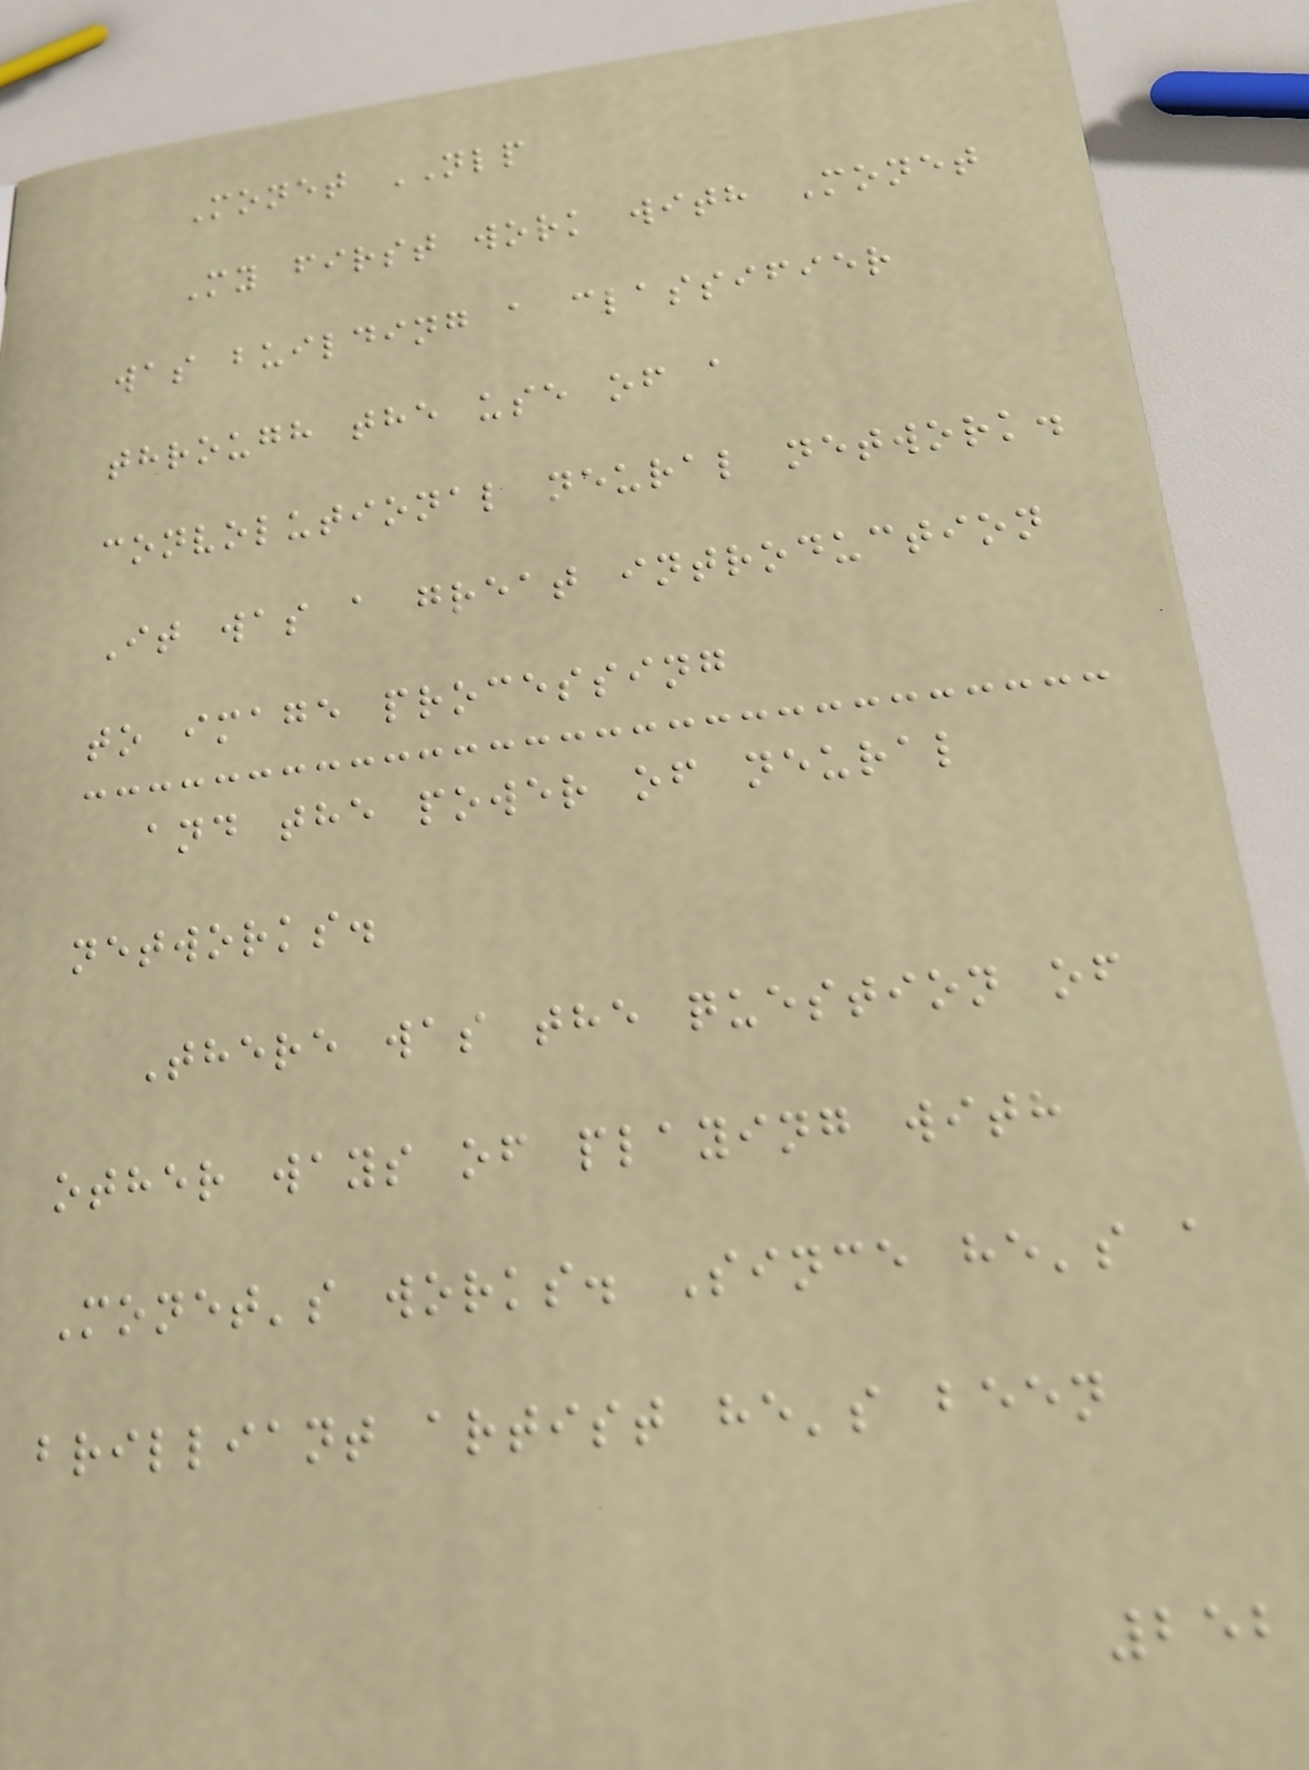Monet NLP
My first work with Monet
was building a classifier
through the use of a
convolutional neural network.
It was a great introduction
to image processing
and the power of neural
networks.
There was the question of
other ways of playing with
Monet's works. Since he's a
brilliant artist he's been
252
